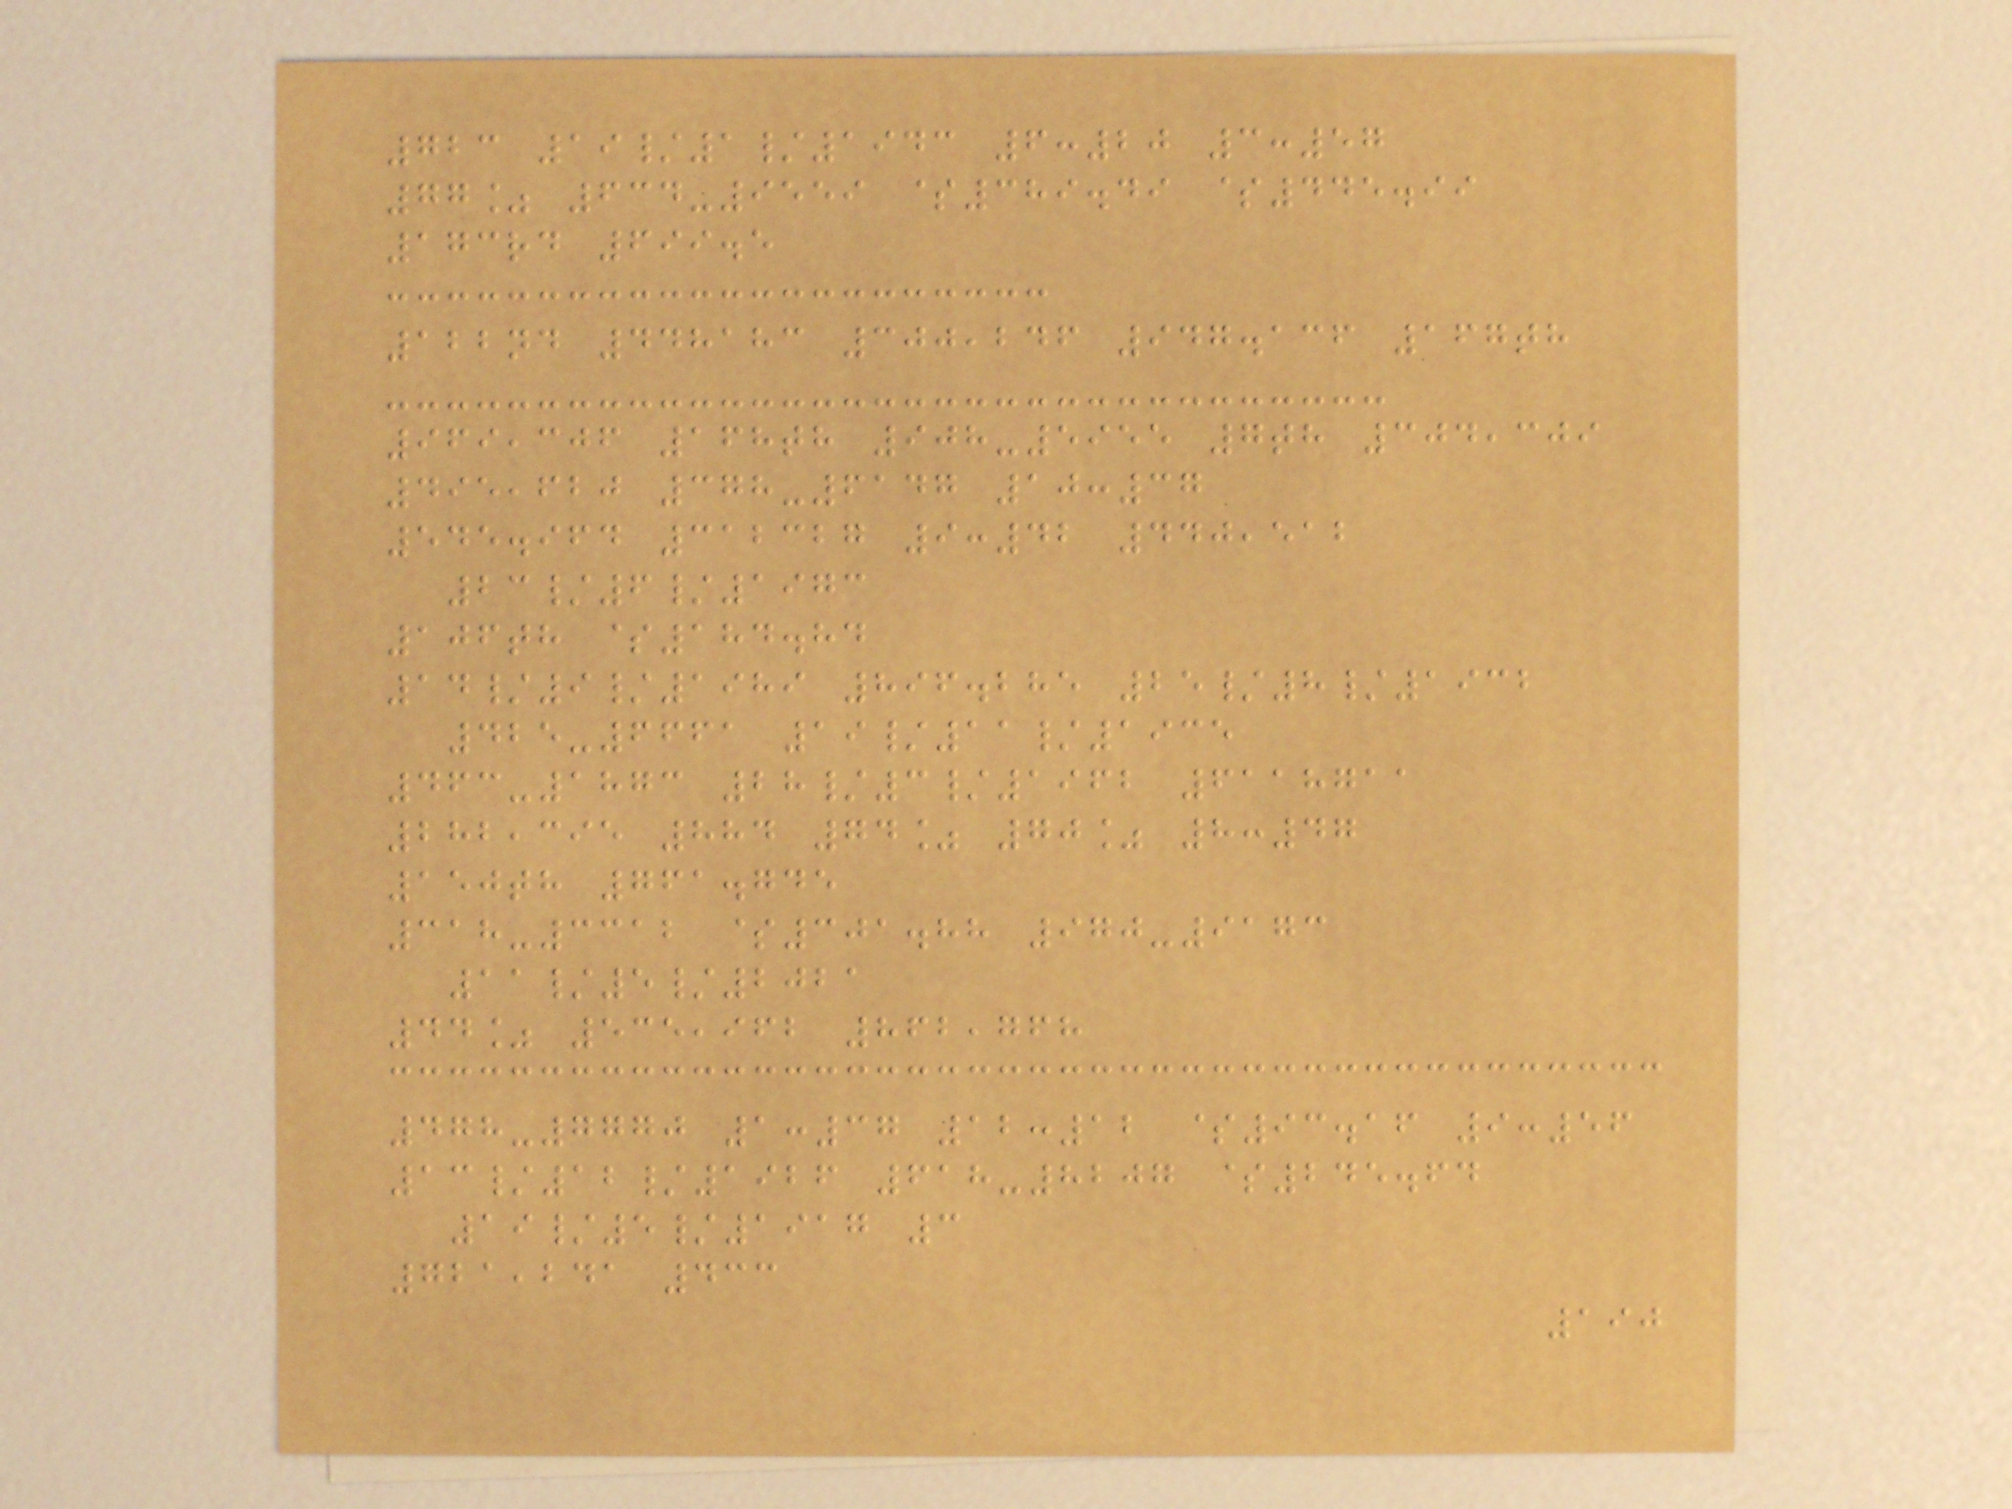723 19/1/1943 6:20 3:57
77% 634-9559 $389.49 $445.99
173rd 699.5
122nd 448183 300,246 947.136 167th
969,306 168th 908-5955 7th 304,309
495,620 378-6147 10:37
545.964 312327 9:42 440,512
23/6/1973
106th $184.84
14/9/1989 896.285 25/8/1932
425-6661 19/11/1935
463-1873 28/3/1962 6118711
282,395 884 74% 70% 8:47
150th 761.745
318-3312 $301.88 970-9173
11/5/2021
44% 535,962 862,768
478-7770 1:37 12:12 $93.16 9:56
13/12/1926 618-8207 $245.64
19/5/1917 3
721,241 433
190
